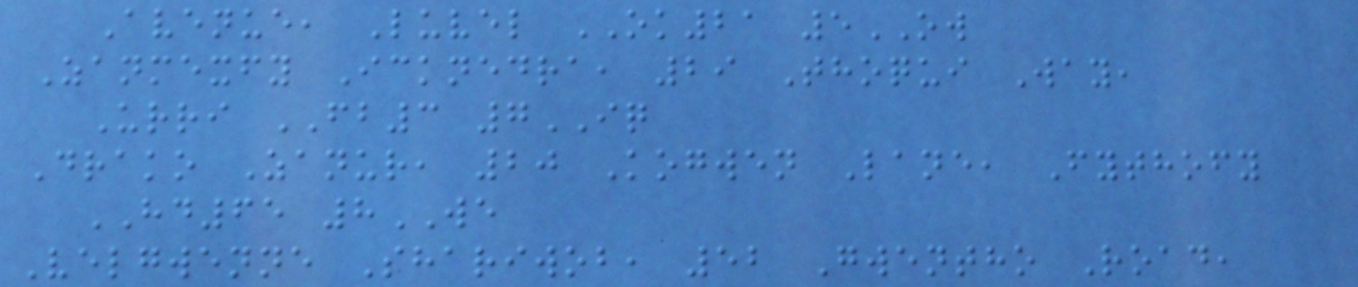Avenue, Luvel OK21 5OW
Zanmexfy Icknedra, 29 Thoqui Way,
Urri FB3 7IQ
Drako Zanur, 20 Kogwen Lane, Fythofy
HD65 8WE
Velgwenne Shariwob, 52 Gwentho Road,
